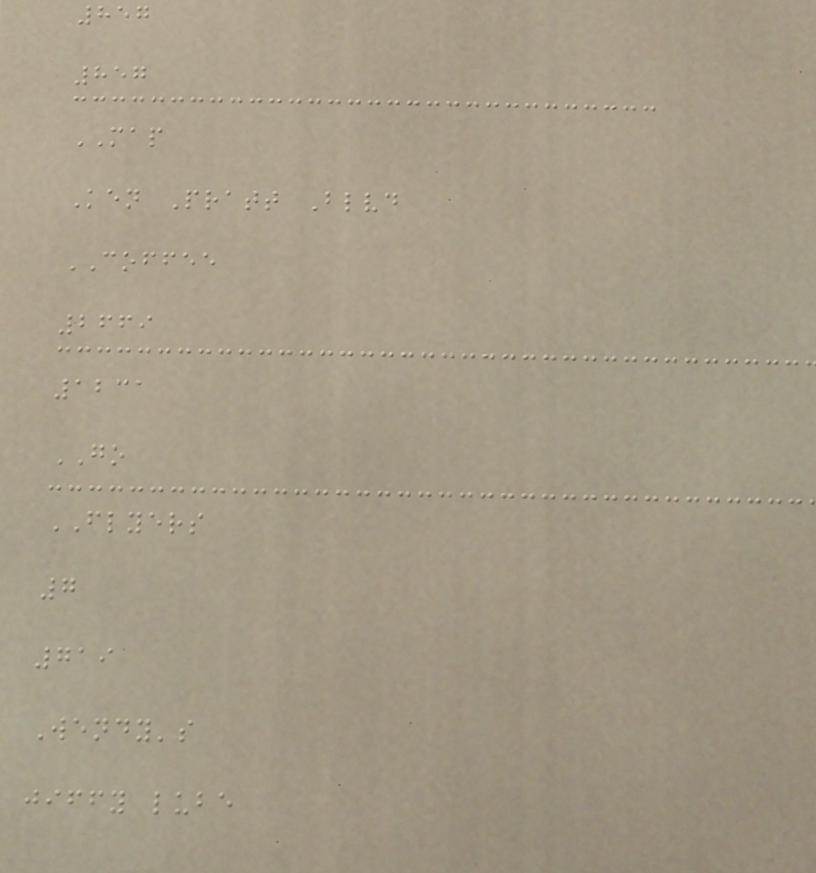857
857
MAP
Ken Pratt Blvd
COFFEE
2669
1231
GO
FLYERS
7
719
Wendy's
jiffy lube
